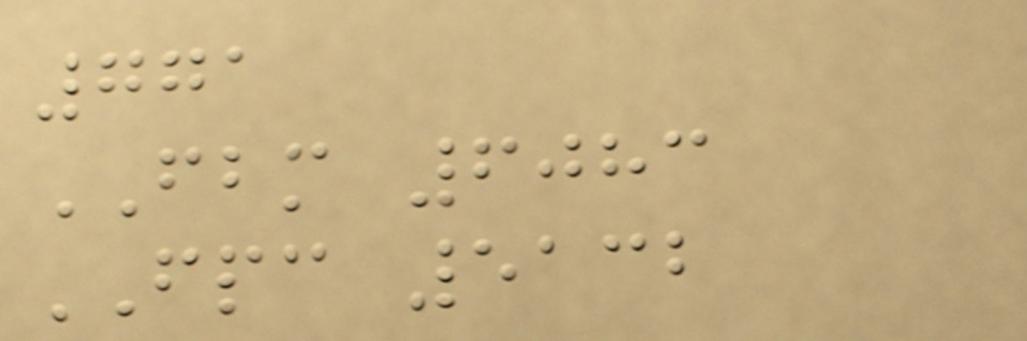771
FBM 6083
FPC 5132
